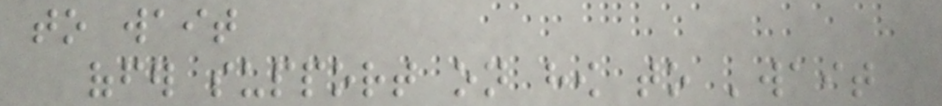to wait
offer support on how to 'wait
